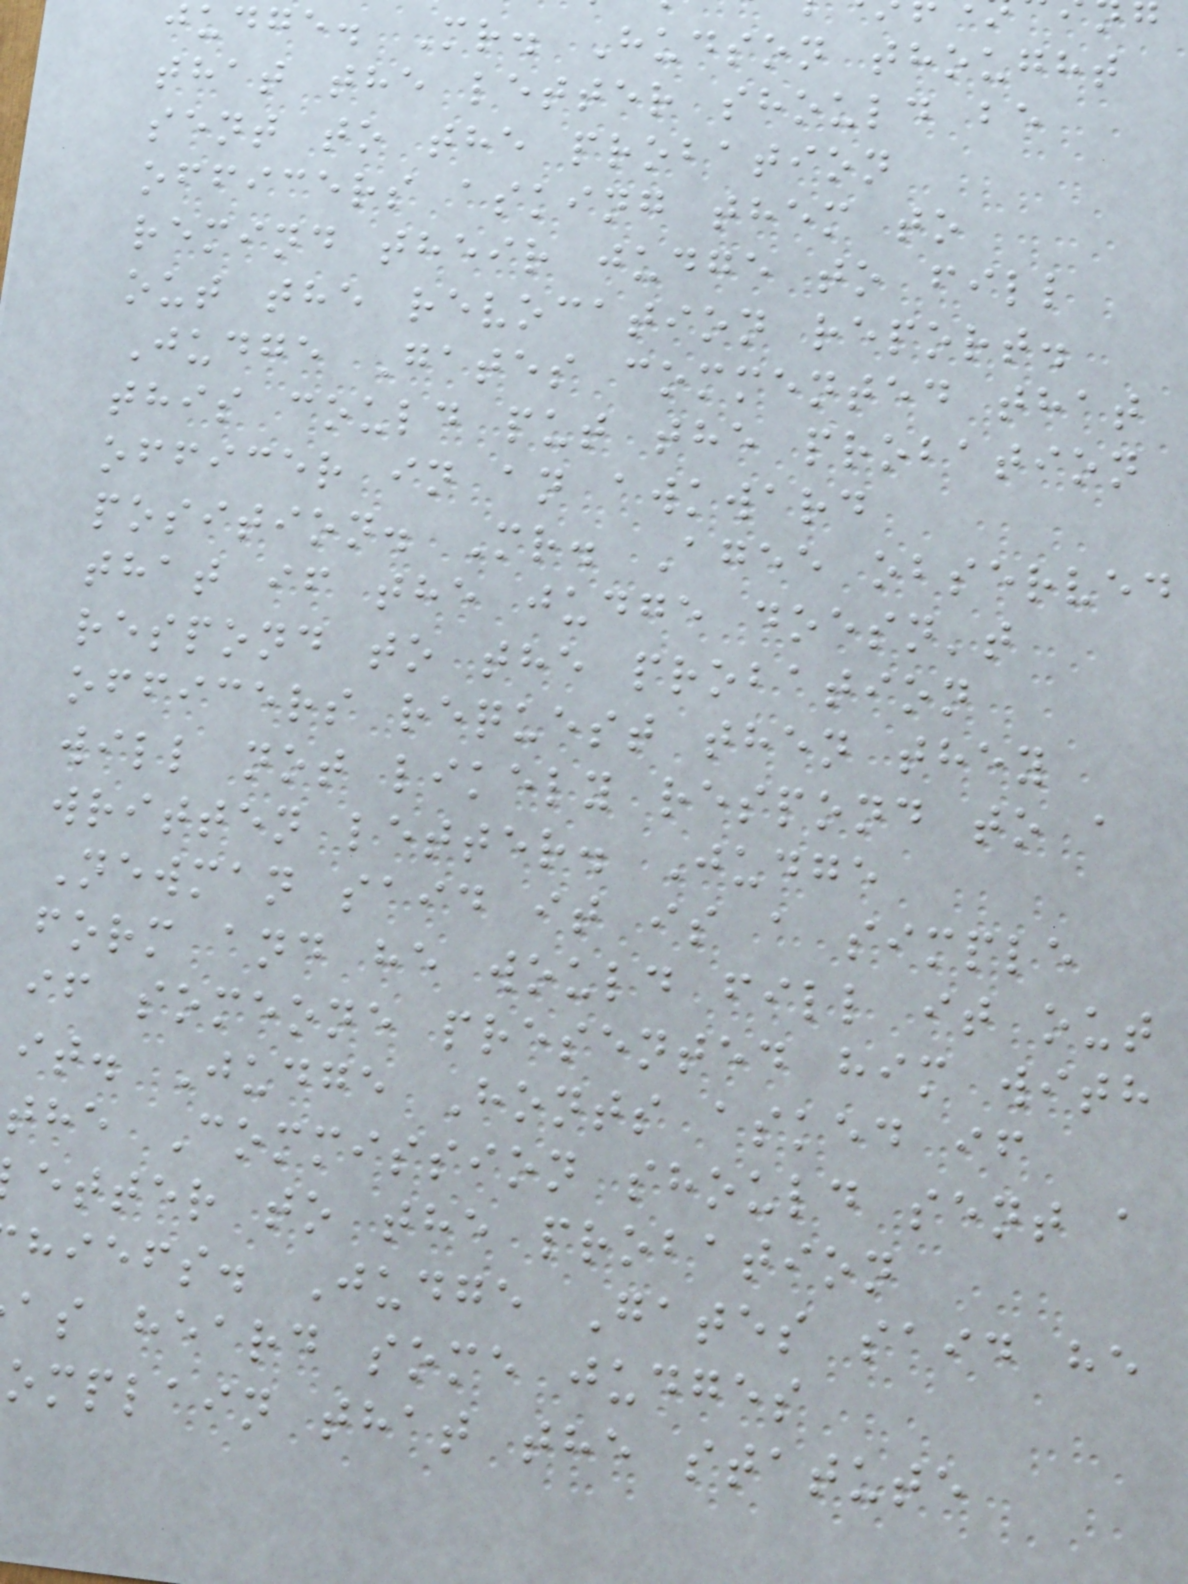judge. Mr. Hudson thought
that the letter should be
sent to the probation
officers asking them to
remind their judge to fill
out the revocation report.
Judge Gates commented that
this could put the probation
officer in an awkward
position. Mr. Agee observed
that if the judge doesn't
respond to the probation
officers request then they
will not likely respond to a
written letter. Judge
Newman said it is a simple
form and he would fill it out
if someone presented him with
it. Judge Honts asked if
the Commission should sent a
etter to the probation
hiefs. Judge Gates said he
as heard some judges
omplain that the statute
